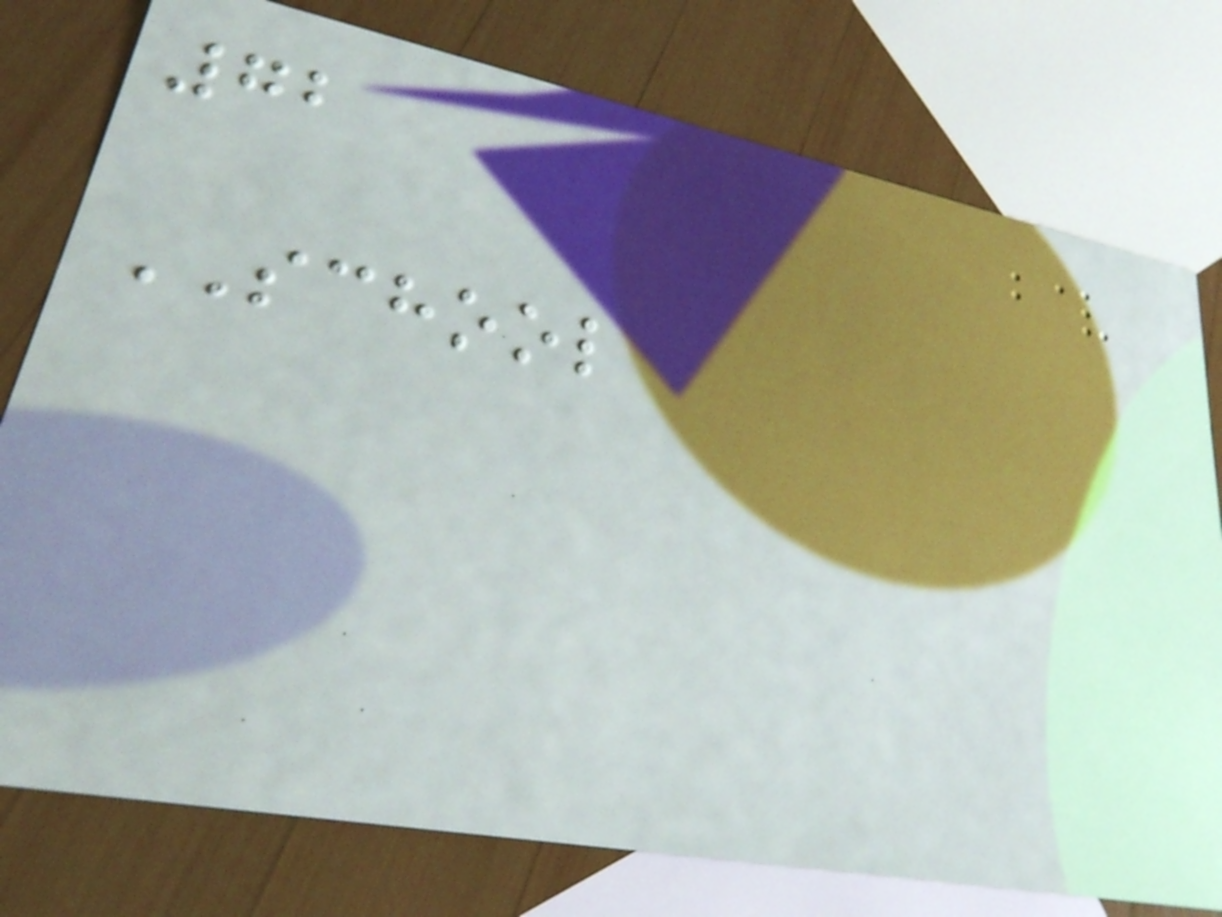72
SCHOOL
